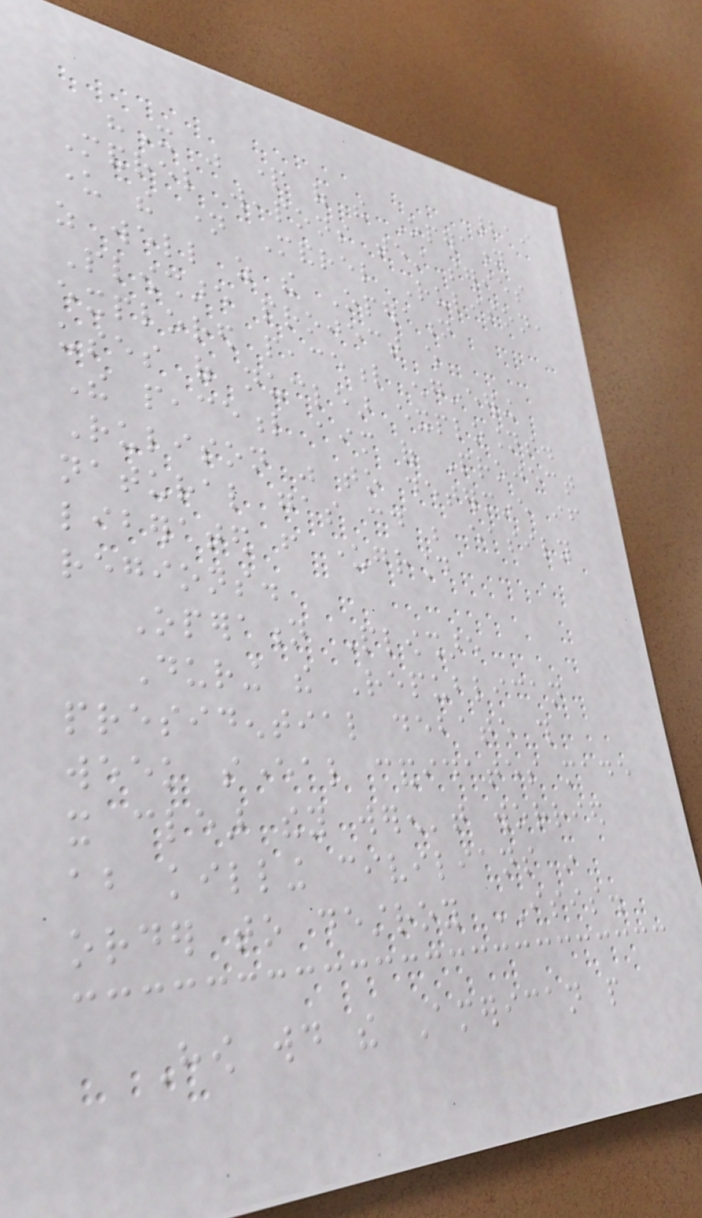219
"It was part of the Operation
Mandrel weapons test series
under the name Mandrel Rulison,
as well as the Operation
Plowshare project which
explored peaceful engineering
uses of nuclear explosions.
The peaceful aim of Project
Rulison was to determine if
natural gas could be easily
liberated from underground
regions.
Operation Plowshare
During the Republican
presidential debate this
week several candidates made
it clear they weren't worried
about killing civilians in
order to destroy ISIS.
How would the American people
